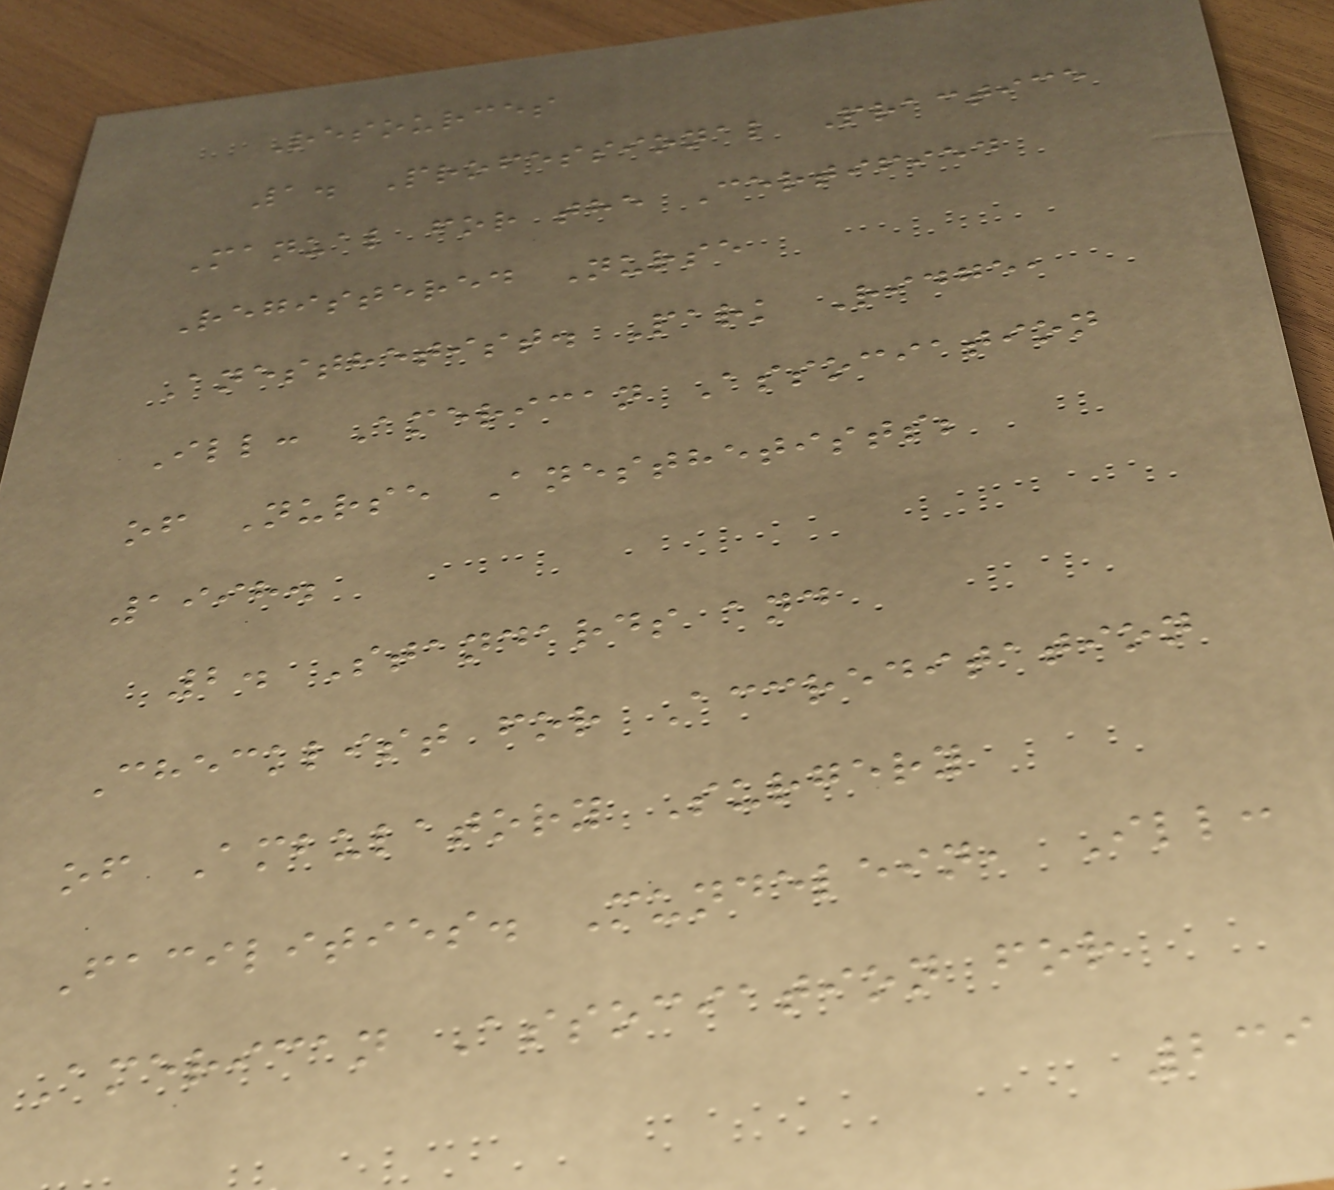Resources
1. Professional Practice
Manual for the Certified
Registered Nurse
Anesthetist. Park Ridge,
Ill: American Association
of Nurse Anesthetists;
1998.
2. Standards and
Checklist for Accreditation
of Ambulatory Surgery
Facilities. Mundelein, Ill:
American Association for
239
